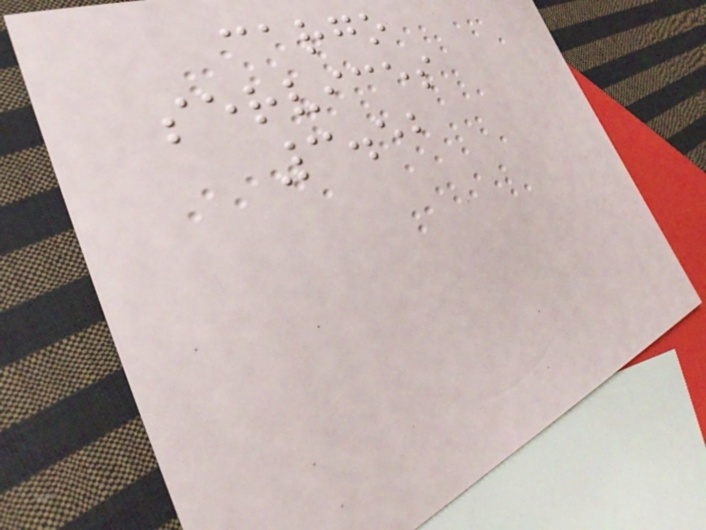cargo
services
3.52
